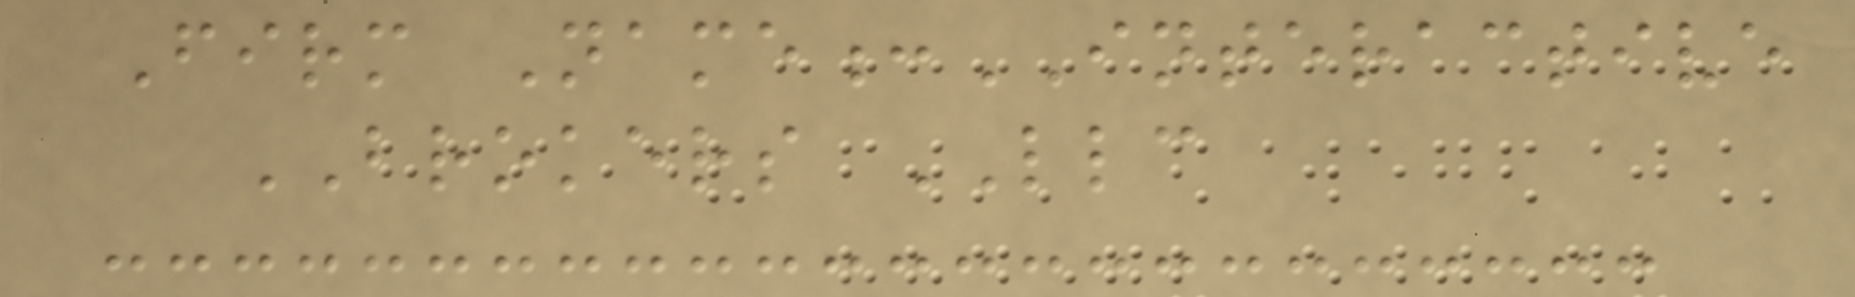Firm Name:INTERACTIVE
BROKERS LLC
